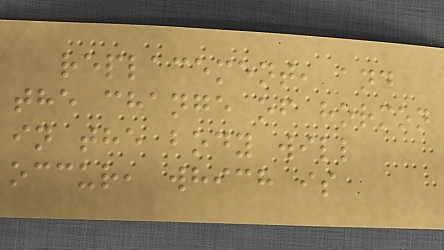replacement, and
the change of hormon
in the body will
occur, which is
